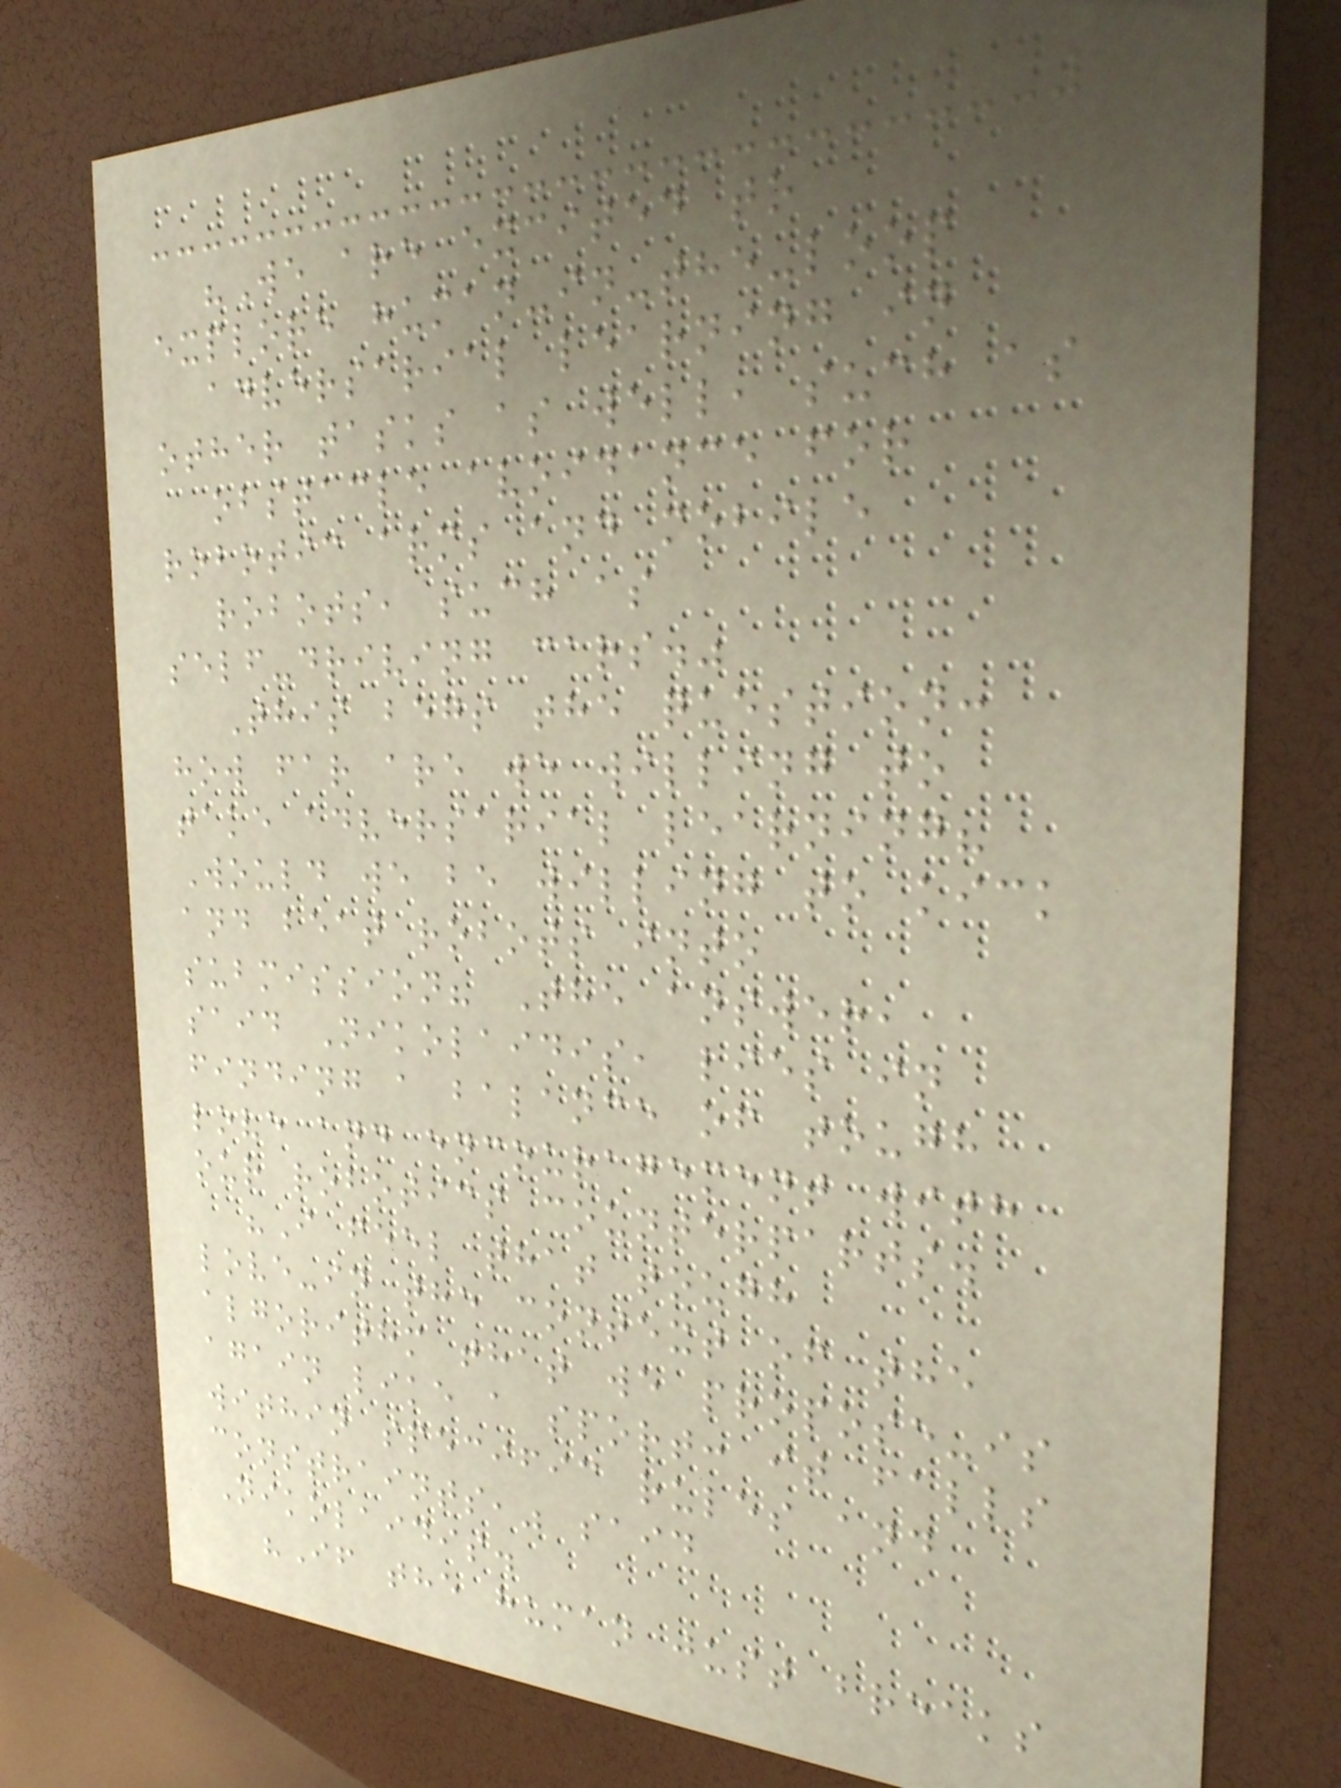"We are excited to
explore human-in-the-loop
adversarial learning in
other tasks as well, such as
obstacle avoidance for
robotic arms and mobile
robots, such as
self-driving cars."
This begs the question:
how far are we willing to
take adversarial learning?
Would we be willing to kick
and beat robots into
submission? The answer,
said Nikolaidis, lies in
finding a balance of tough
love and encouragement with
our robotics counterparts.
"I feel that tough
love-in the context of the
algorithm that we propose-is
again like a sport: it falls
within specific rules and
constraints," said
Nikolaidis.
"If the human just breaks
